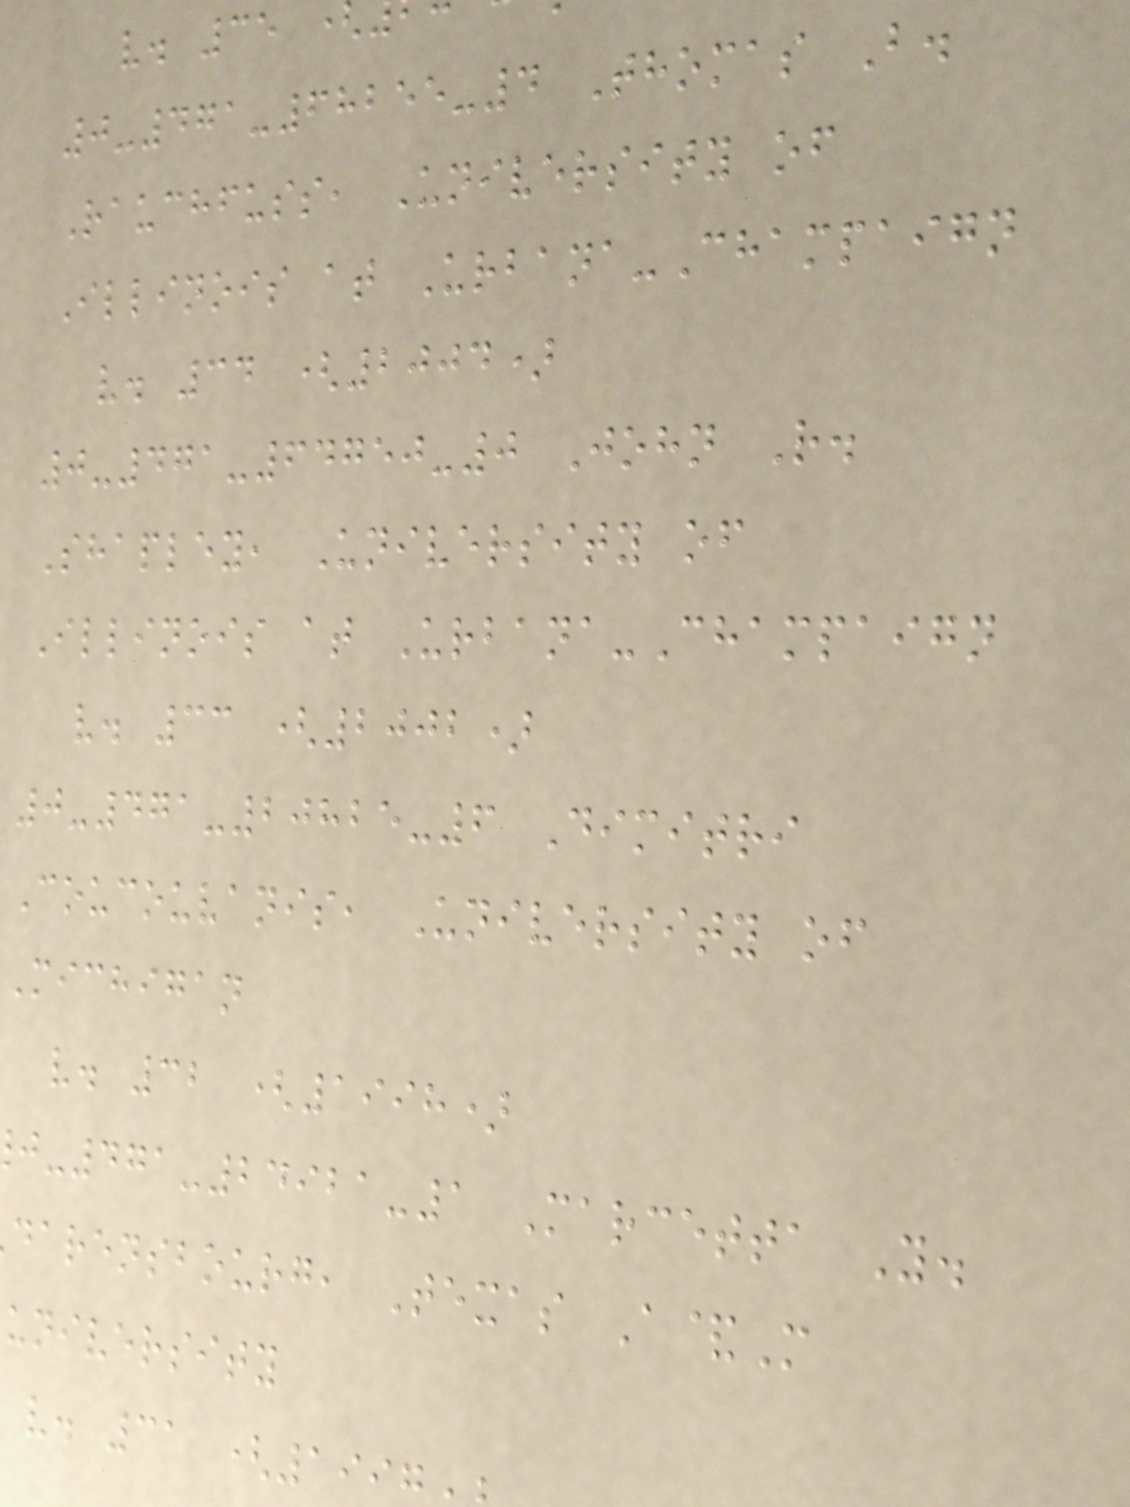v. 35
0-471-68255-4 Thomas B.
Rauchfuss, University of
Illinois at Urbana-Champaign
v. 34 (2004)
0-471-64750-0 John R.
Shapley, University of
Illinois at Urbana-Champaign
v. 33 (2002)
0-471-20825-6 Dimitri
Coucouvanis, University of
Michigan
v. 32 (1998)
-471-24921-1 Marcetta Y.
darensbourg, Texas A&M
university
v. 31 (199
